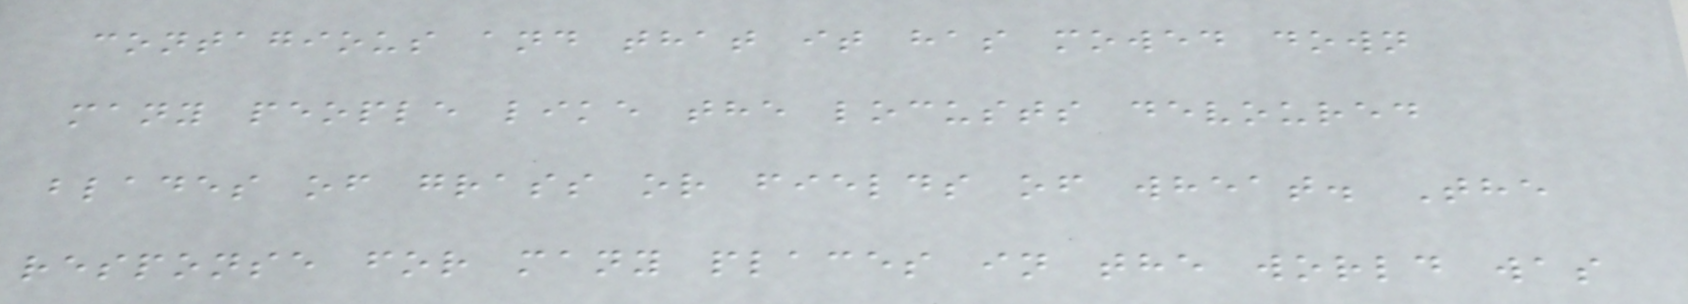contagious and that it has mowed down
many people like the locusts devoured
blades of grass or fields of wheat. The
response for many places in the world was
